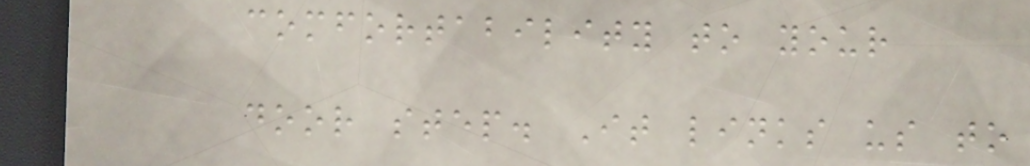comfortability to your
door step. It links us to
